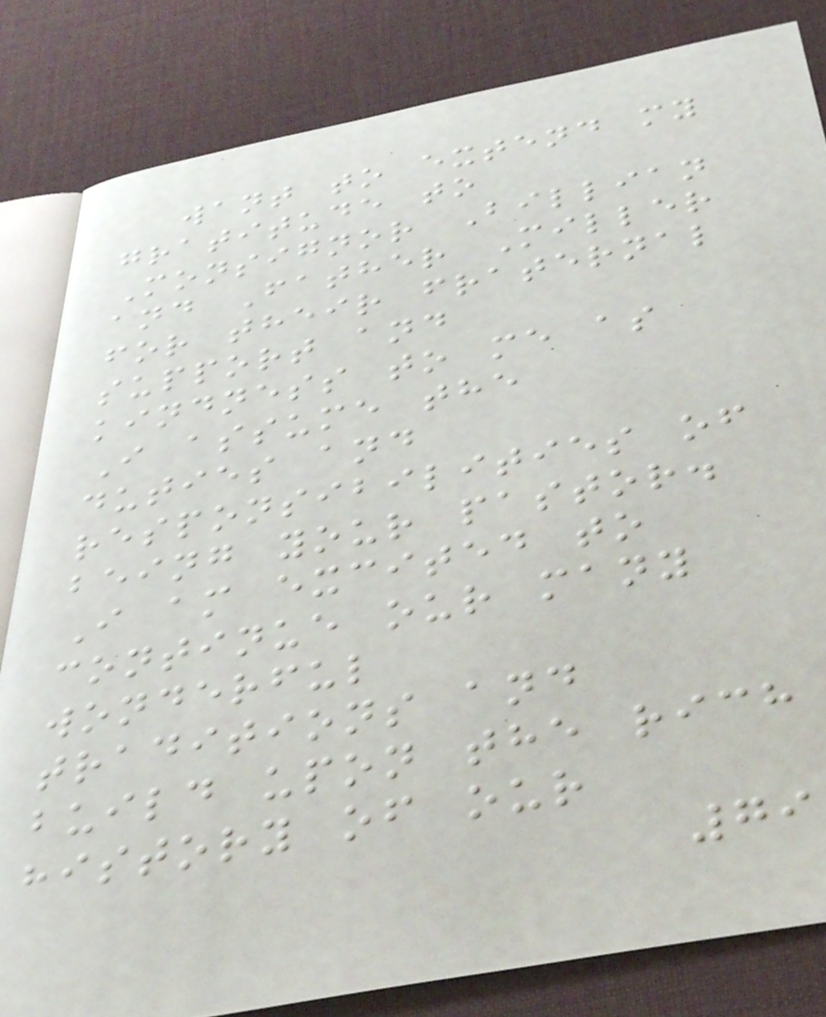want to extend my
gratitude to
Monsignor Billian
and Father Miller
for their fraternal
support and
kindness to me as
I assume the
duties and
responsibilities of
being your pastor.
I am excited to
continue our many
wonderful
traditions and
build upon the rich
history of our
79
